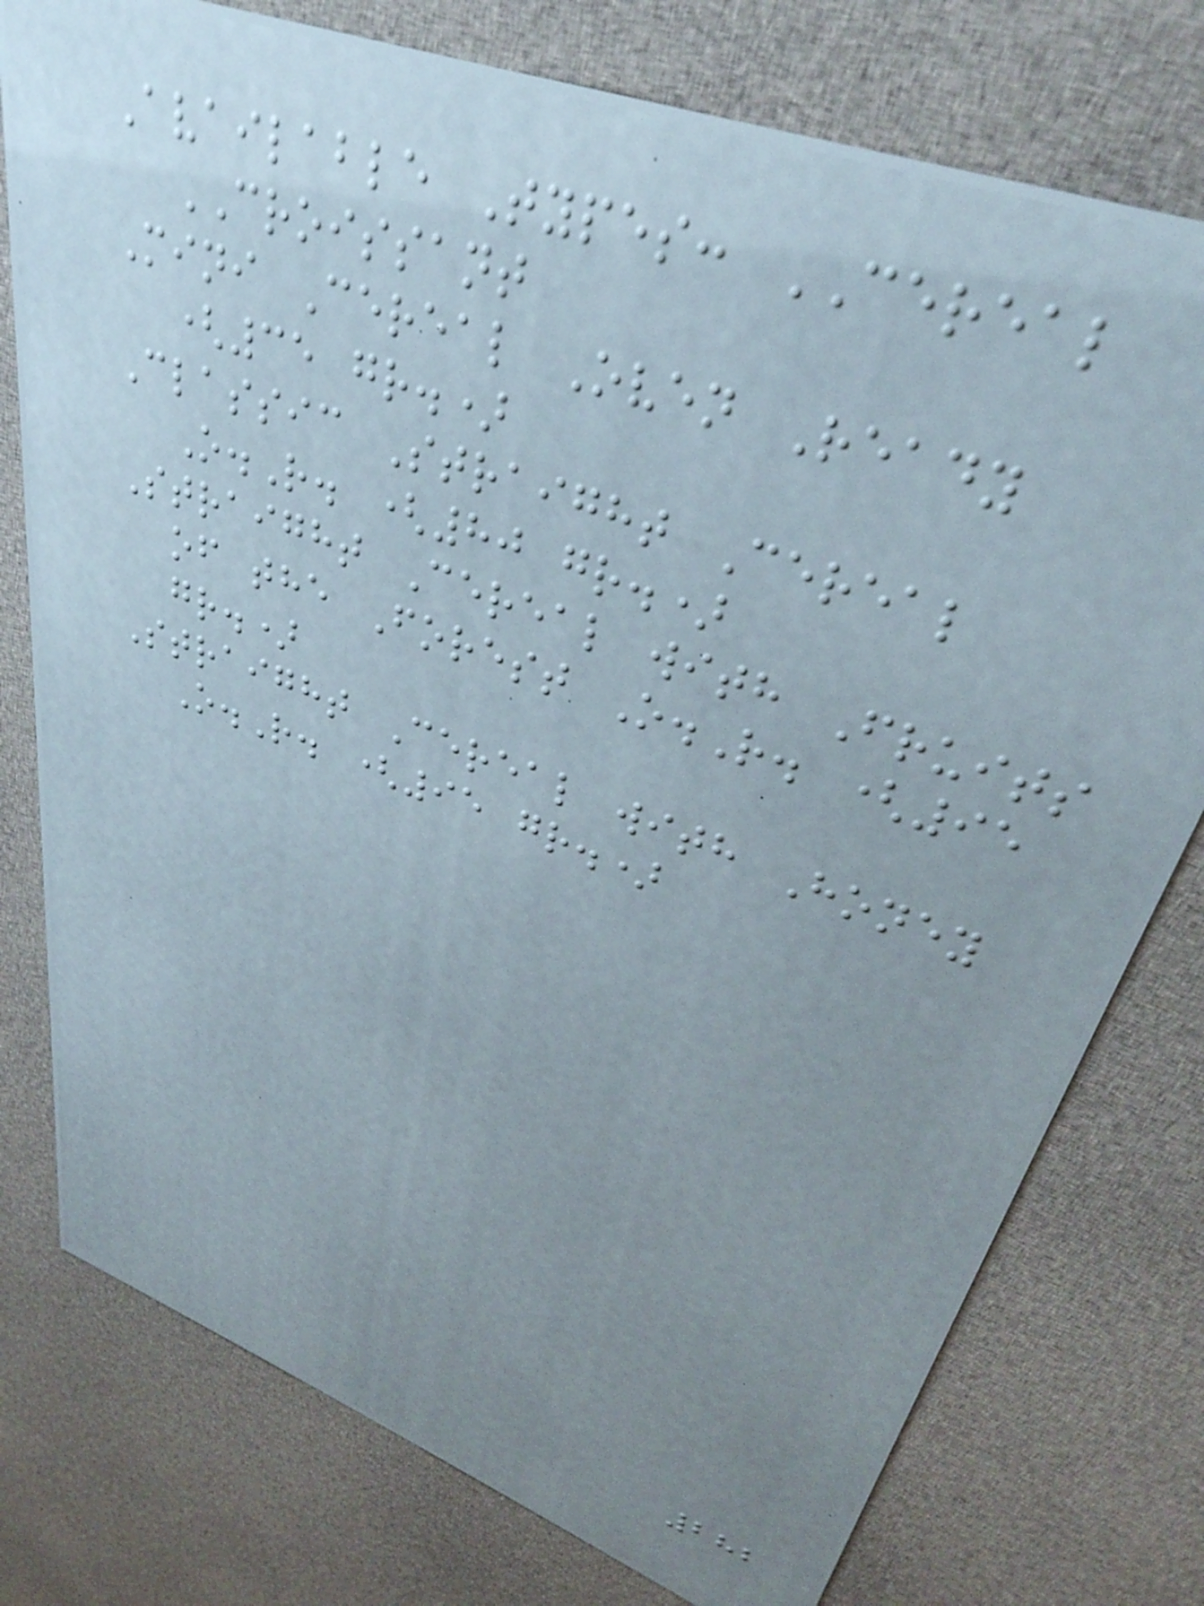Available Types: CEREAL
CROISSANT
Mini Cereal Oven Ready
(35 gr.)
Classic Straight Cereal
O.R. (80 gr.)
Straight Cereal with Fruits
of the Forest O.R. (95
gr.)
Straight Cereal with Honey
O.R. (95 gr.)
282
